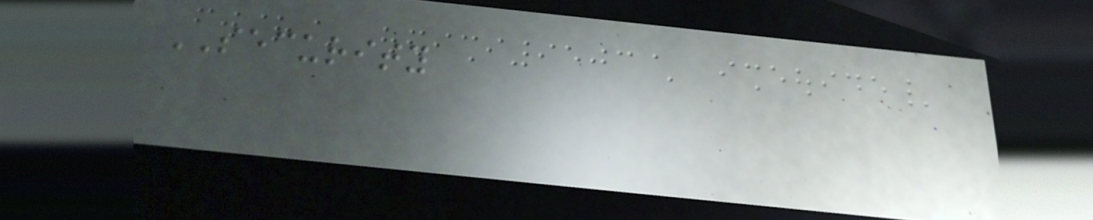SECURITY
